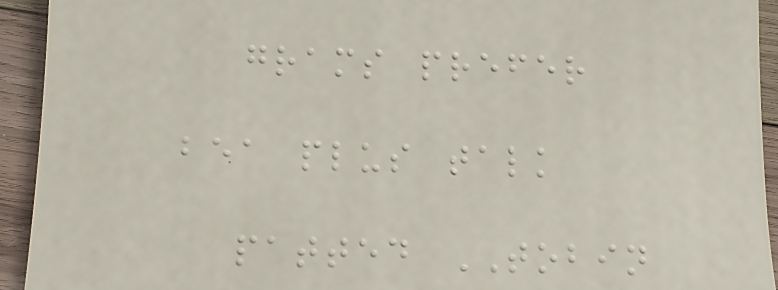grams prefer
bea plus talk
patted TOBIN
